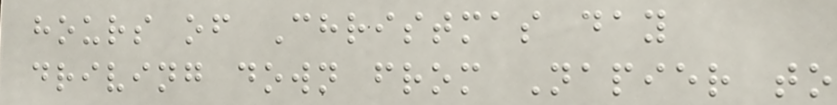hours of Christmas day
driving down from Napier to
